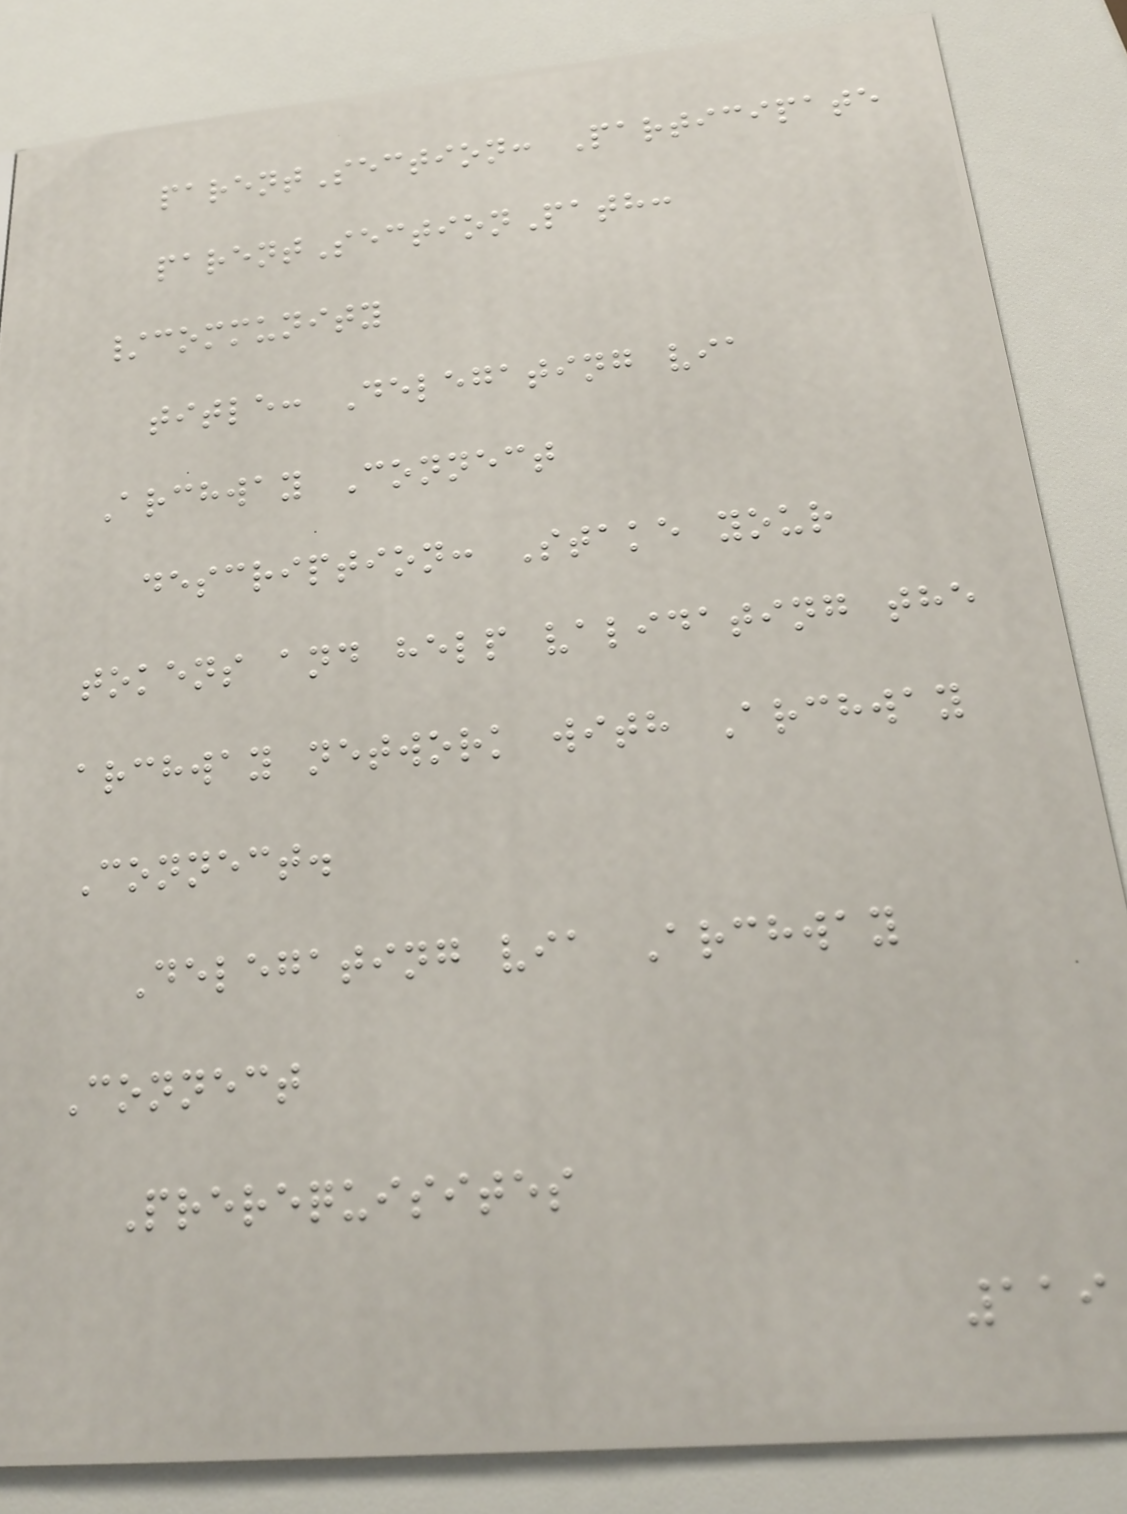parentSection: Participate
parentSectionPath:
/community
title: Delegating via
Archway Connect
description: Stake your
tokens and help validating the
archway network with Archway
Connect.
Delegating via Archway
Connect
Prerequisites
119
